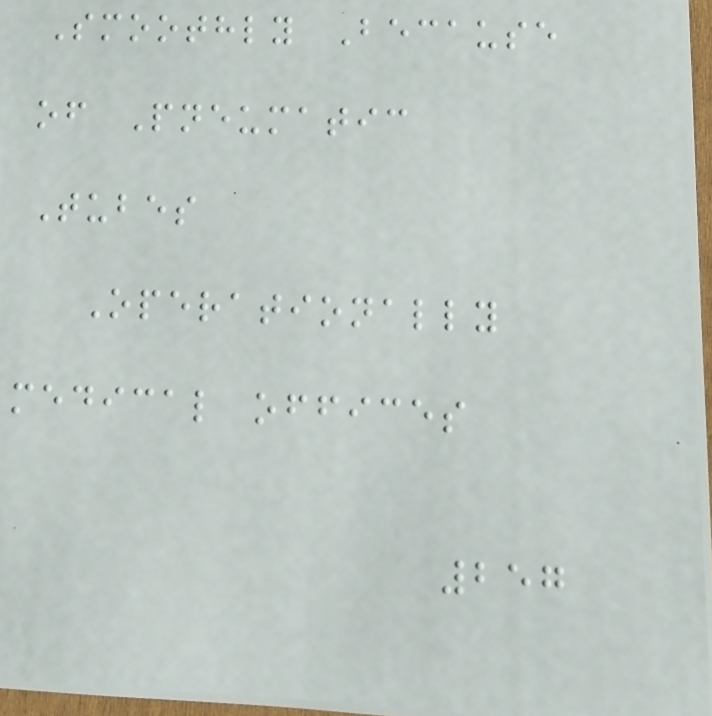Smoothly Because
of Pneumatic
Tubes
Operationally
medical offices
257
